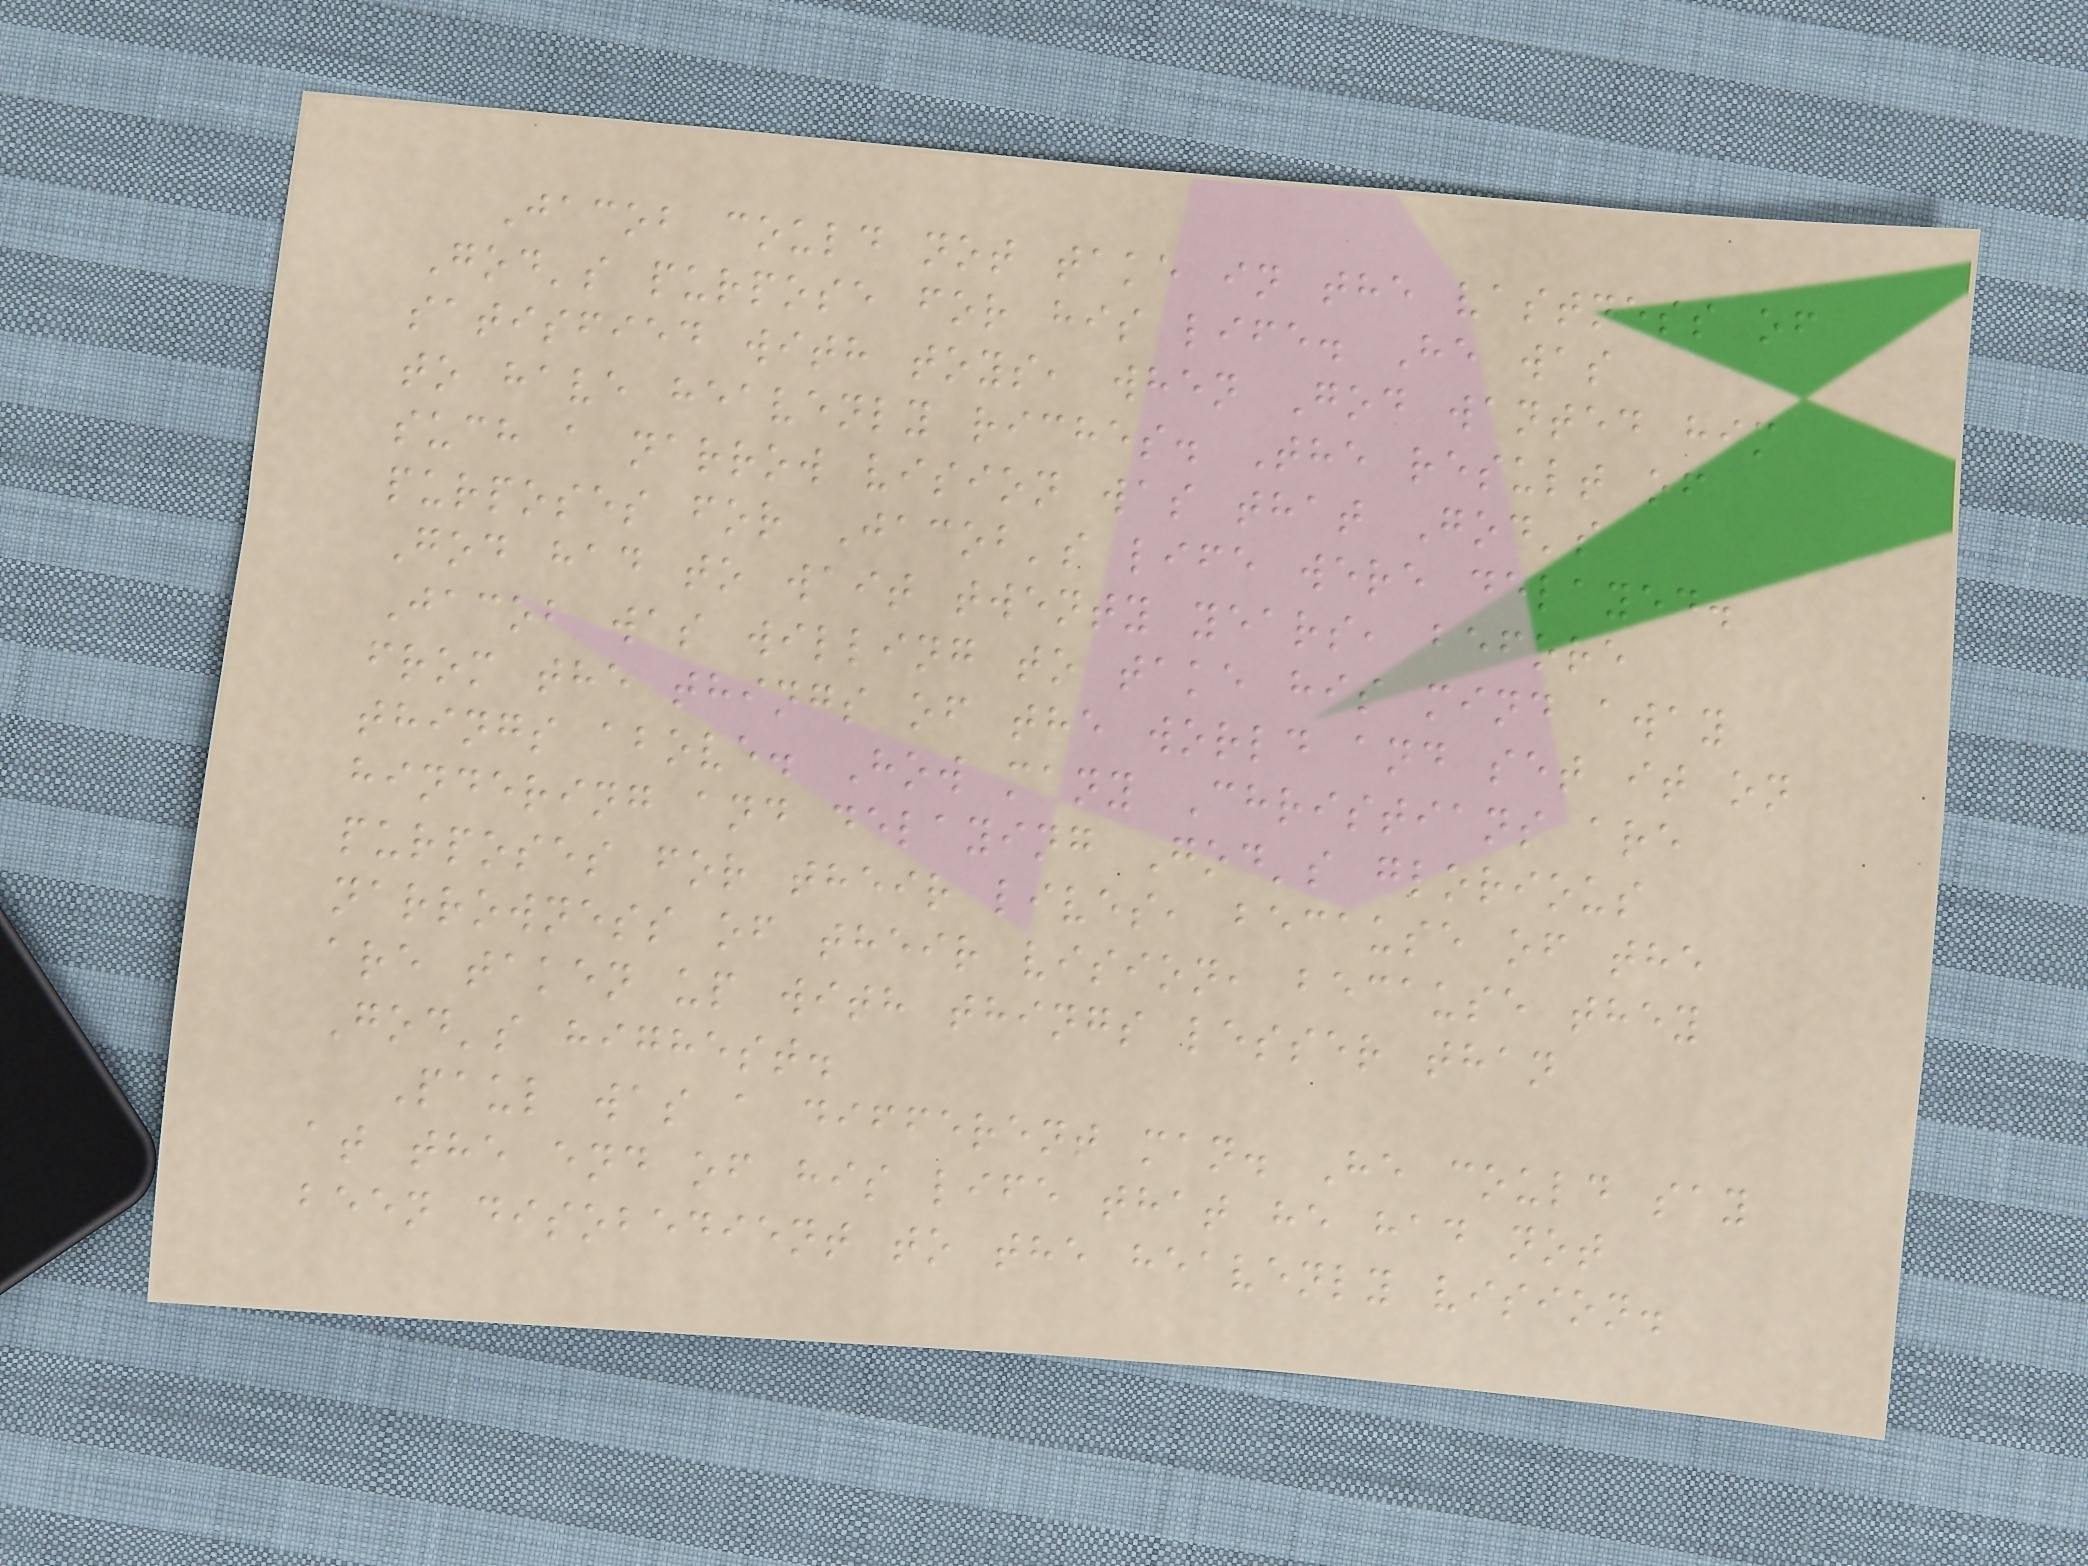Jacob could not take in the vastness of
God's purpose for his life. He was
satisfied with toys, when God wanted him
to have heavenly riches. The result of
such a narrow vision was that God's
purposes for Jacob's life were delayed.
God had to wait twenty years, before
Jacob was willing to take his mind away
from the things of the world and set it on
things above. How many Christians are
hindering and delaying God's glorious
purposes for their lives, because of the
narrowness of their vision, because they
are taken up with things lesser than
God's highest.
Paul was a different man. He could say
at the end of his life that he had not
been disobedient to the heavenly vision.
